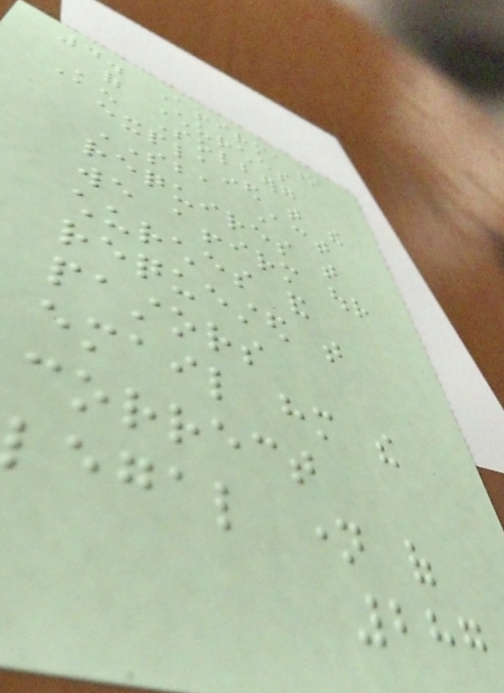4. Affirmation
of Churches
Ken Solberg
explained that the
SBA Act
requires that
we affirm our
churches and
requested that
pastors
email him the
correct
legal name of
287
